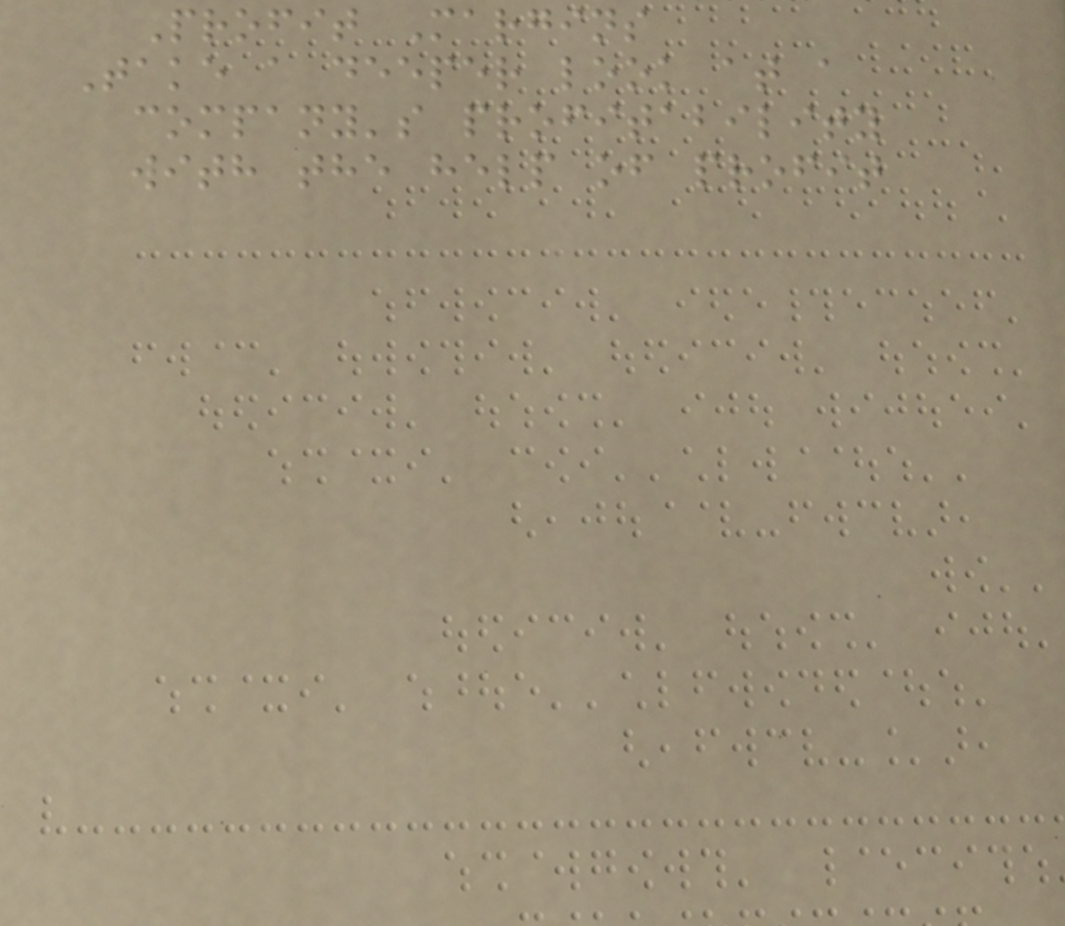Profit Margins
Take a deeper look at a
company's profitability
with the help of profit
